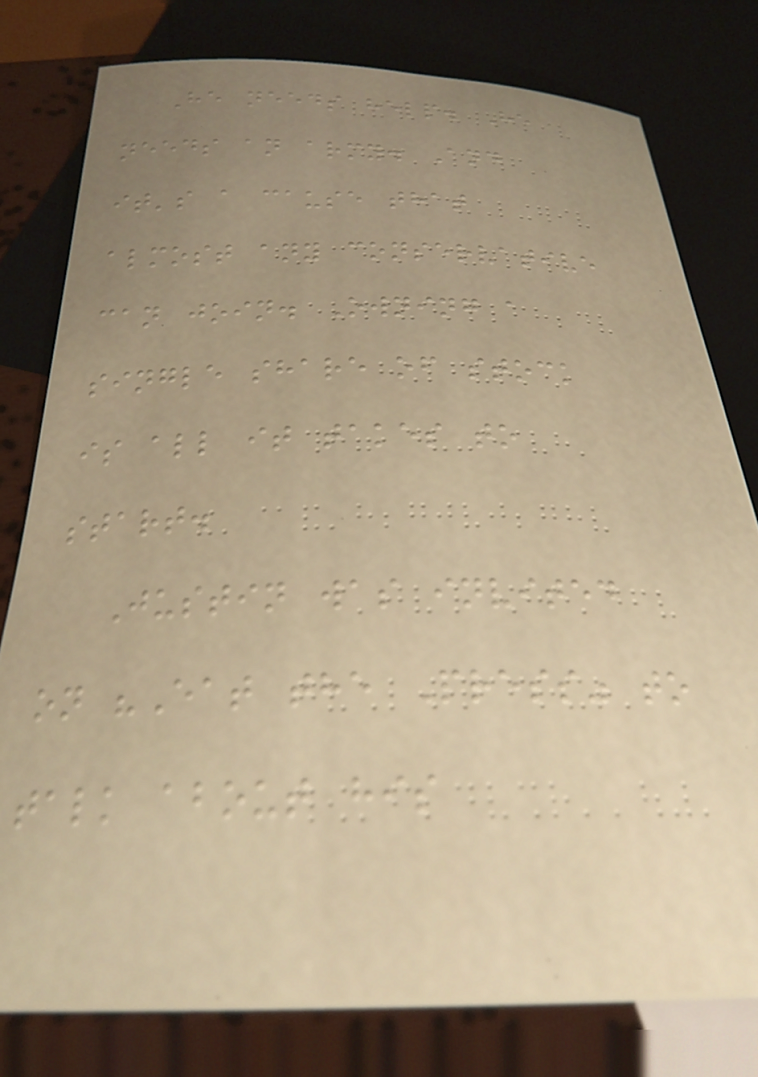He needs help. He
needs an army. And
it's a cause that
almost any conservative
can join. Owning a
single share of stock
is all it takes to
start.
Justin was invited
on "Eat the Press" to
talk about his
